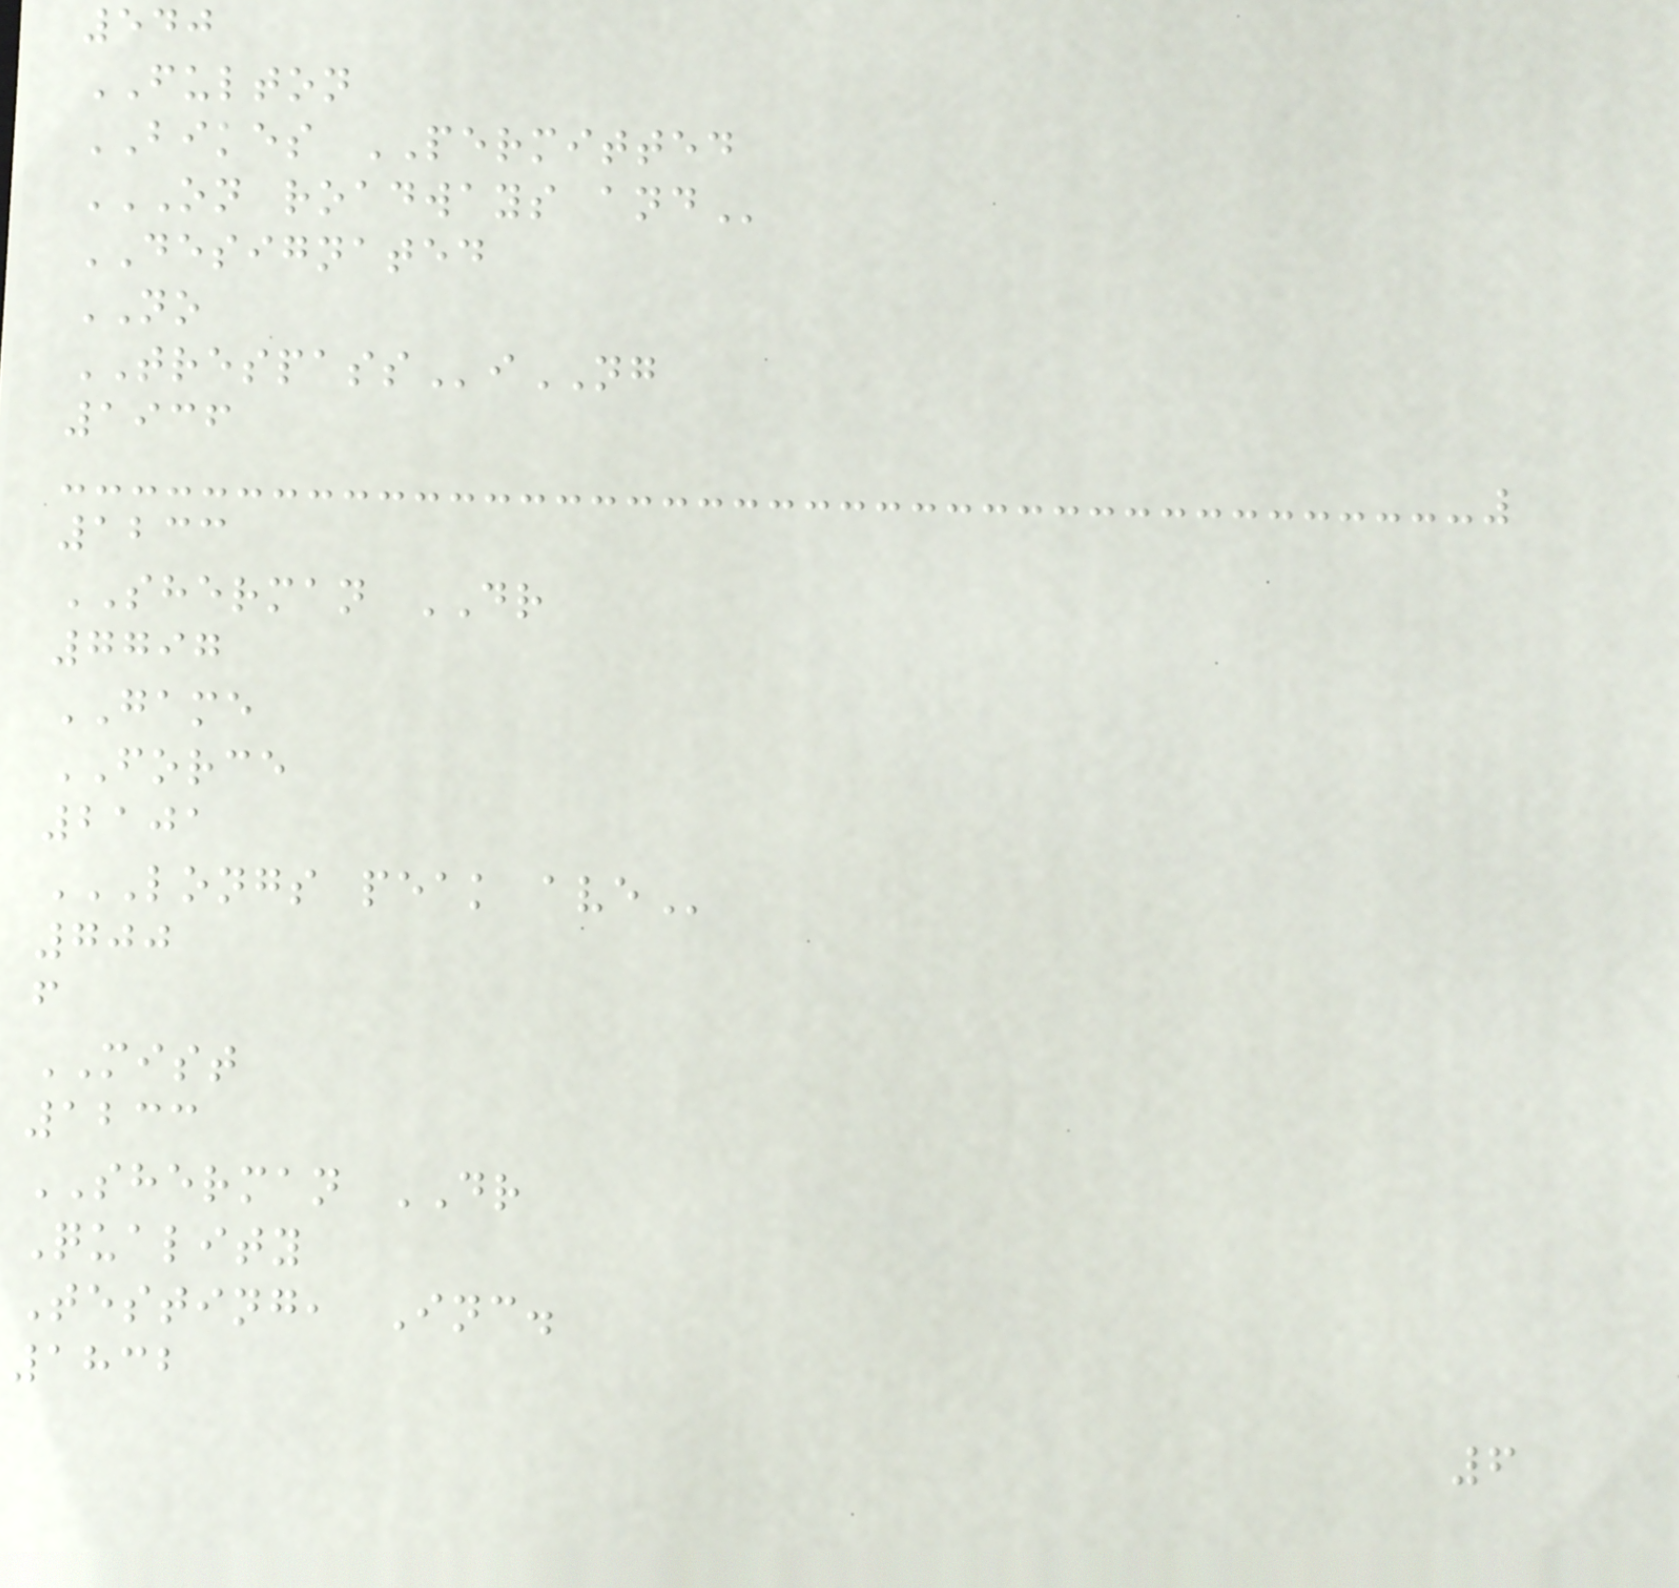540
FULTON
BIKES PERMITTED
ON ROADWAYS AND
DESIGNATED
NO
TRESPASSiNG
1936
1233
SHERMAN DR
7797
GAME
FORCE
2101
LONGS PEAK AVE
700
f
MIST
1233
SHERMAN DR
Quality
Testing, Inc.
1832
6
